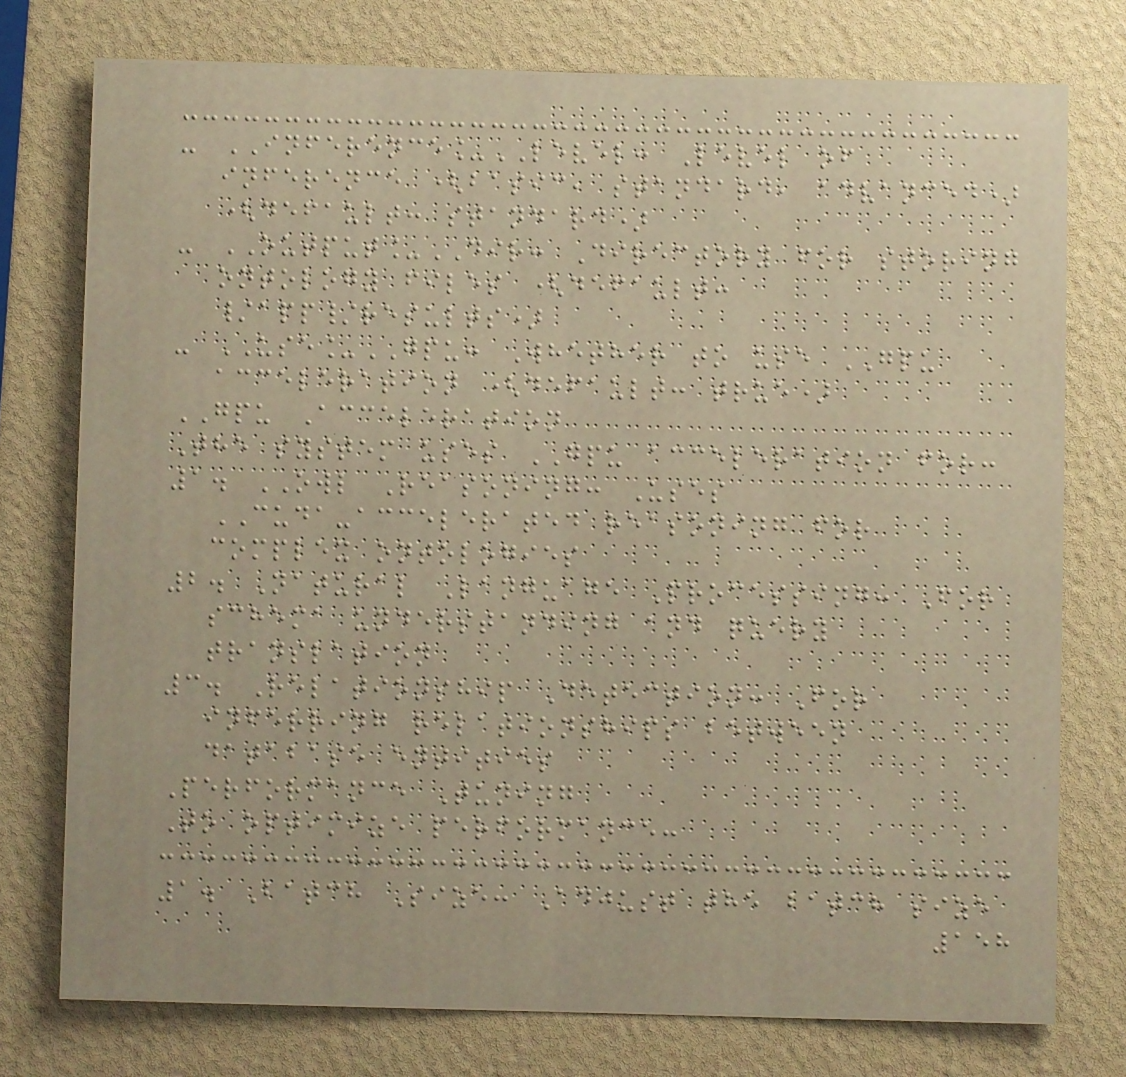- INFERENCE_LEVEL: Level of
inference (basic, standard, advanced)
(default: standard)
- OUTPUT_DIR: Directory for storing
ontology files (default:
/app/results)
- USE_GPU: Whether to use GPU
acceleration (default: true)
GPU Acceleration
The system uses GPU acceleration for:
1. OWL Reasoning: Uses
CUDA-accelerated reasoning for
complex ontologies
2. Natural Language Processing: For
schema understanding and query
translation
3. Relationship Detection: For
inferring relationships between
database entities
Performance Tuning
To optimize performance:
1. Batch Size: Adjust the batch size
158
